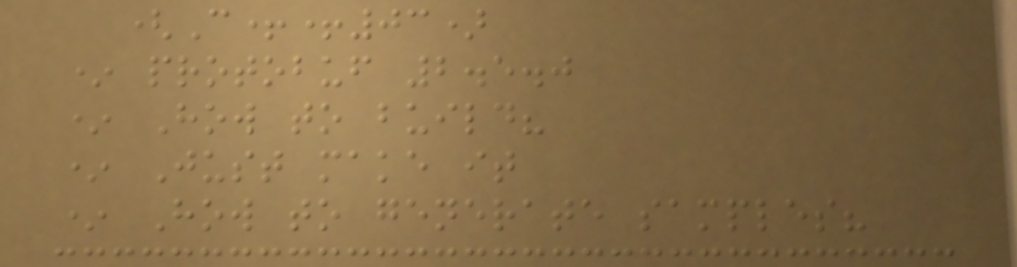(C++03)
* protobuf 2.5.0
* How to build?
* Just make it
* How to generate samples?
